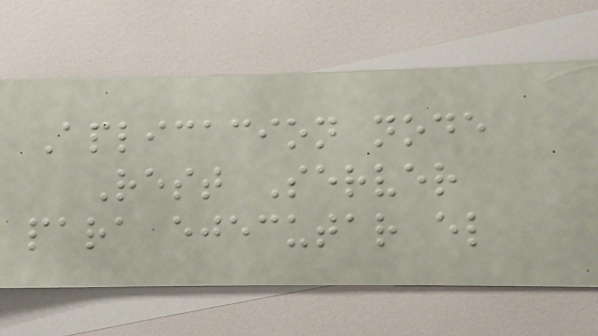Aplicacion node
Rest Server
para ejecutar el
